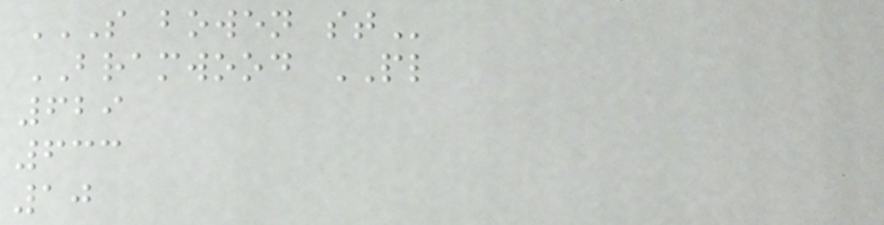S BOWEN ST
BRAMWOOD PL
629
633
10
